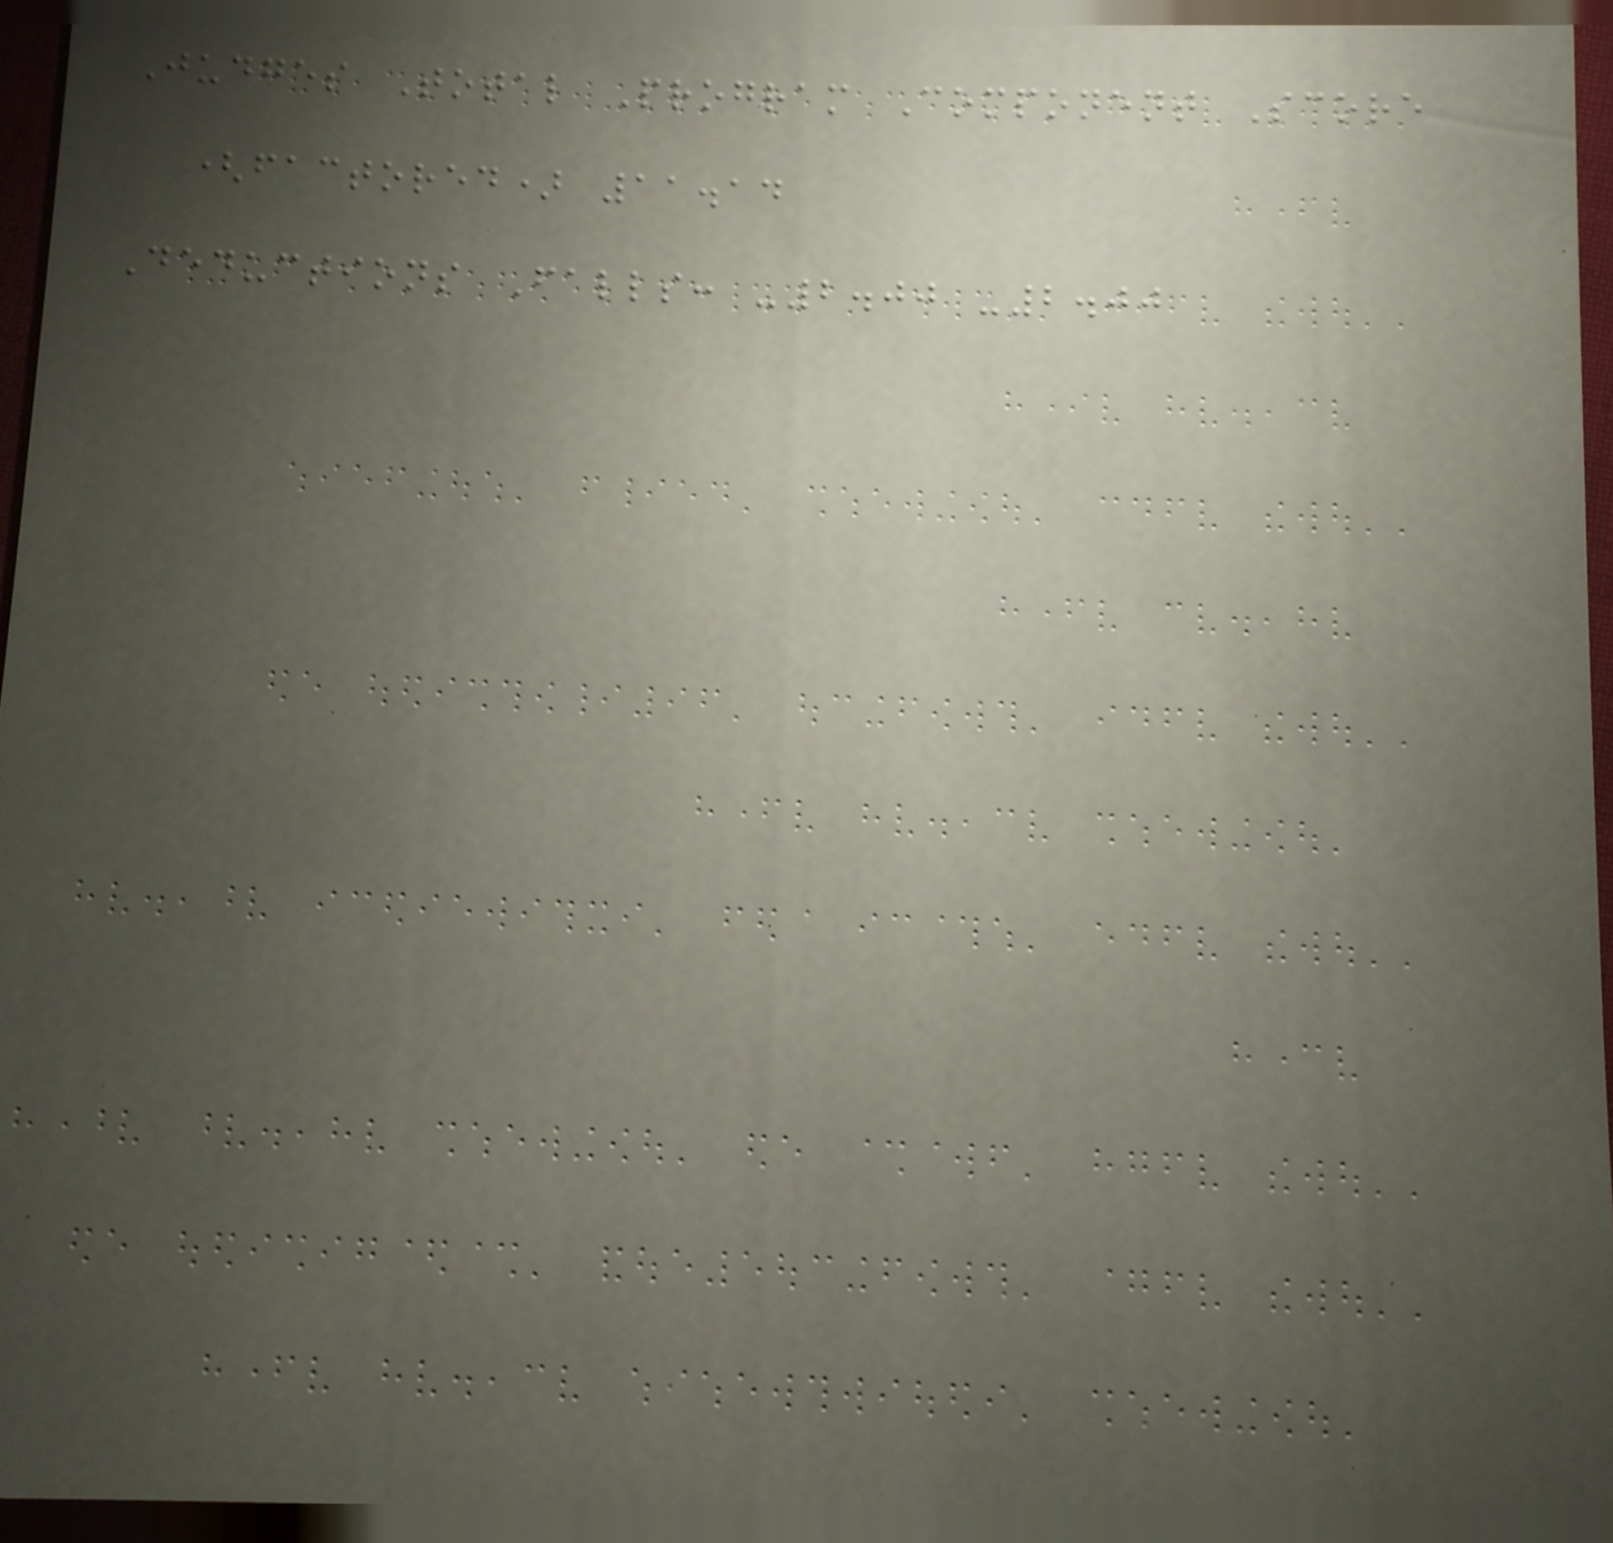Judges Total Program Component Score
(factored) 11.14
Deductions Falls: -2.00 -2.00
